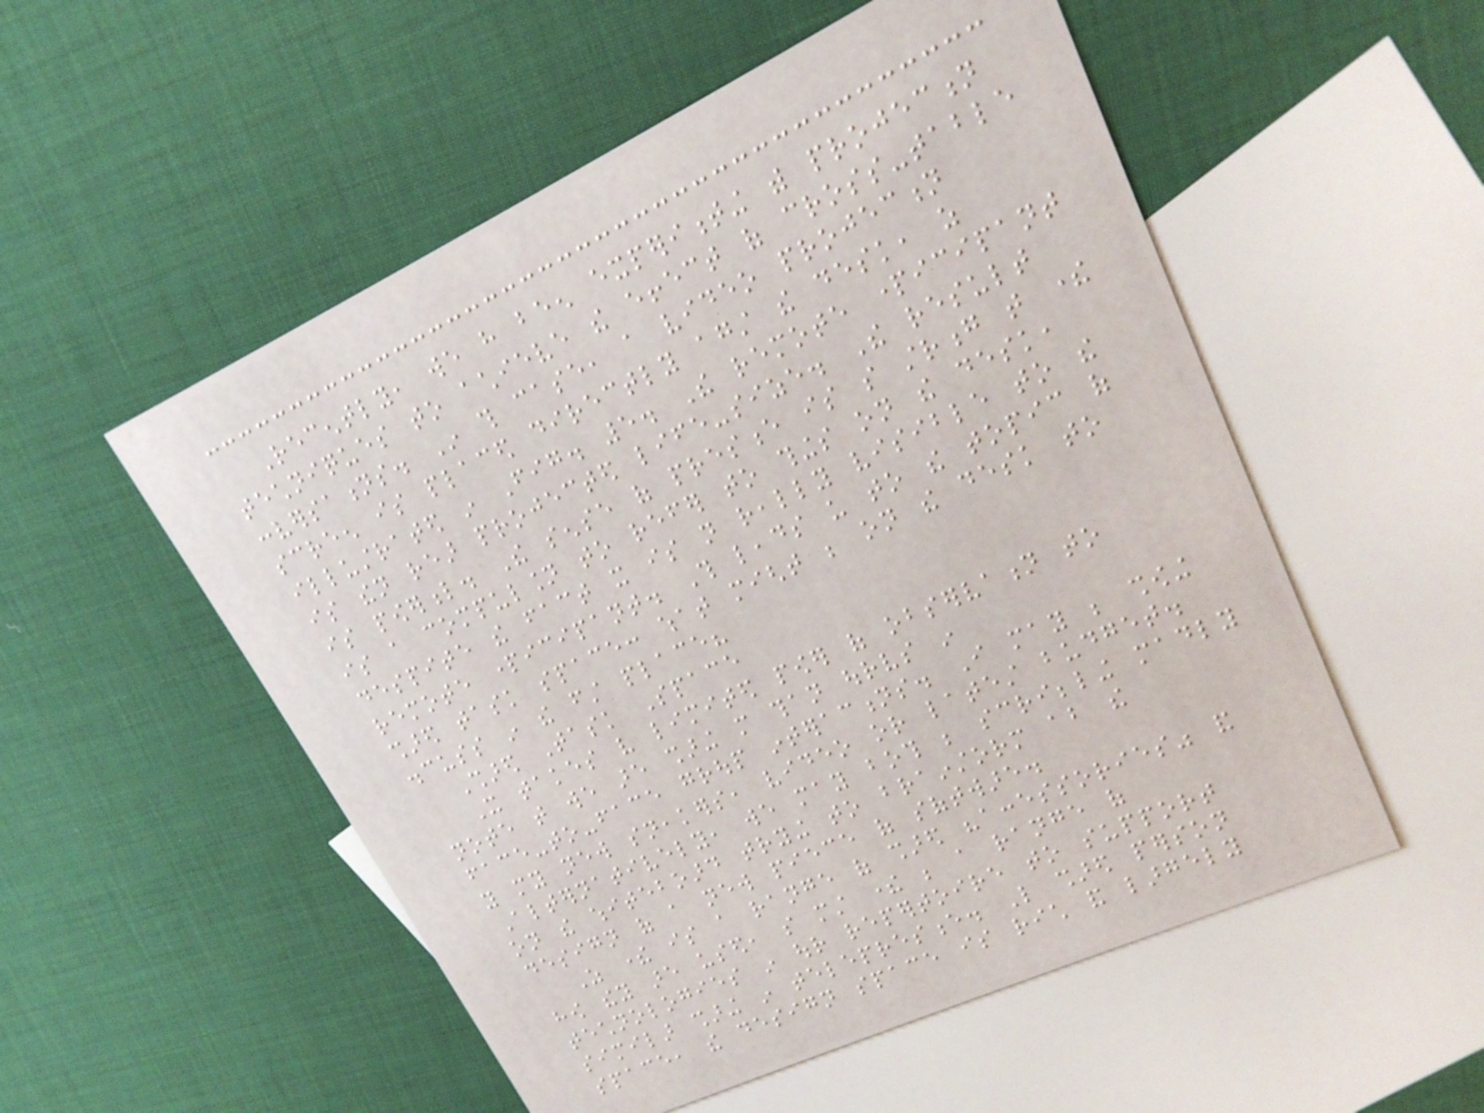Recently, we have been experimenting with projection
techniques to achieve the effect of cross-table
conversations. In this case, a video projection
screen is placed directly against the desk, as
illustrated in Fig. 5. The remote participant
is then rear projected life-size. The result
is powerful. The sense of presence is so strong that there
is a compulsion to refer to things on the desk,
despite the fact it is not really visible to the
remote participant. This leads us to the topic of
shared task space: what might be on the desk to
discuss in the first place?
Shared Task Space
It takes very limited power of observation to
note that we are sharing more than ourselves in
face-to-face group interactions. I may be showing
you my new sneakers, video or latest budget.
Alternatively, we may both be scribbling madly
on the whiteboard trying to brainstorm about the
design of a new piece of software.
As there is a range of shared "accessories" and
how they are used, so must there be a range of
technologies in our repertoire to support
similar sharing in telepresence. Like shared person
space, the design space is rich and largely
